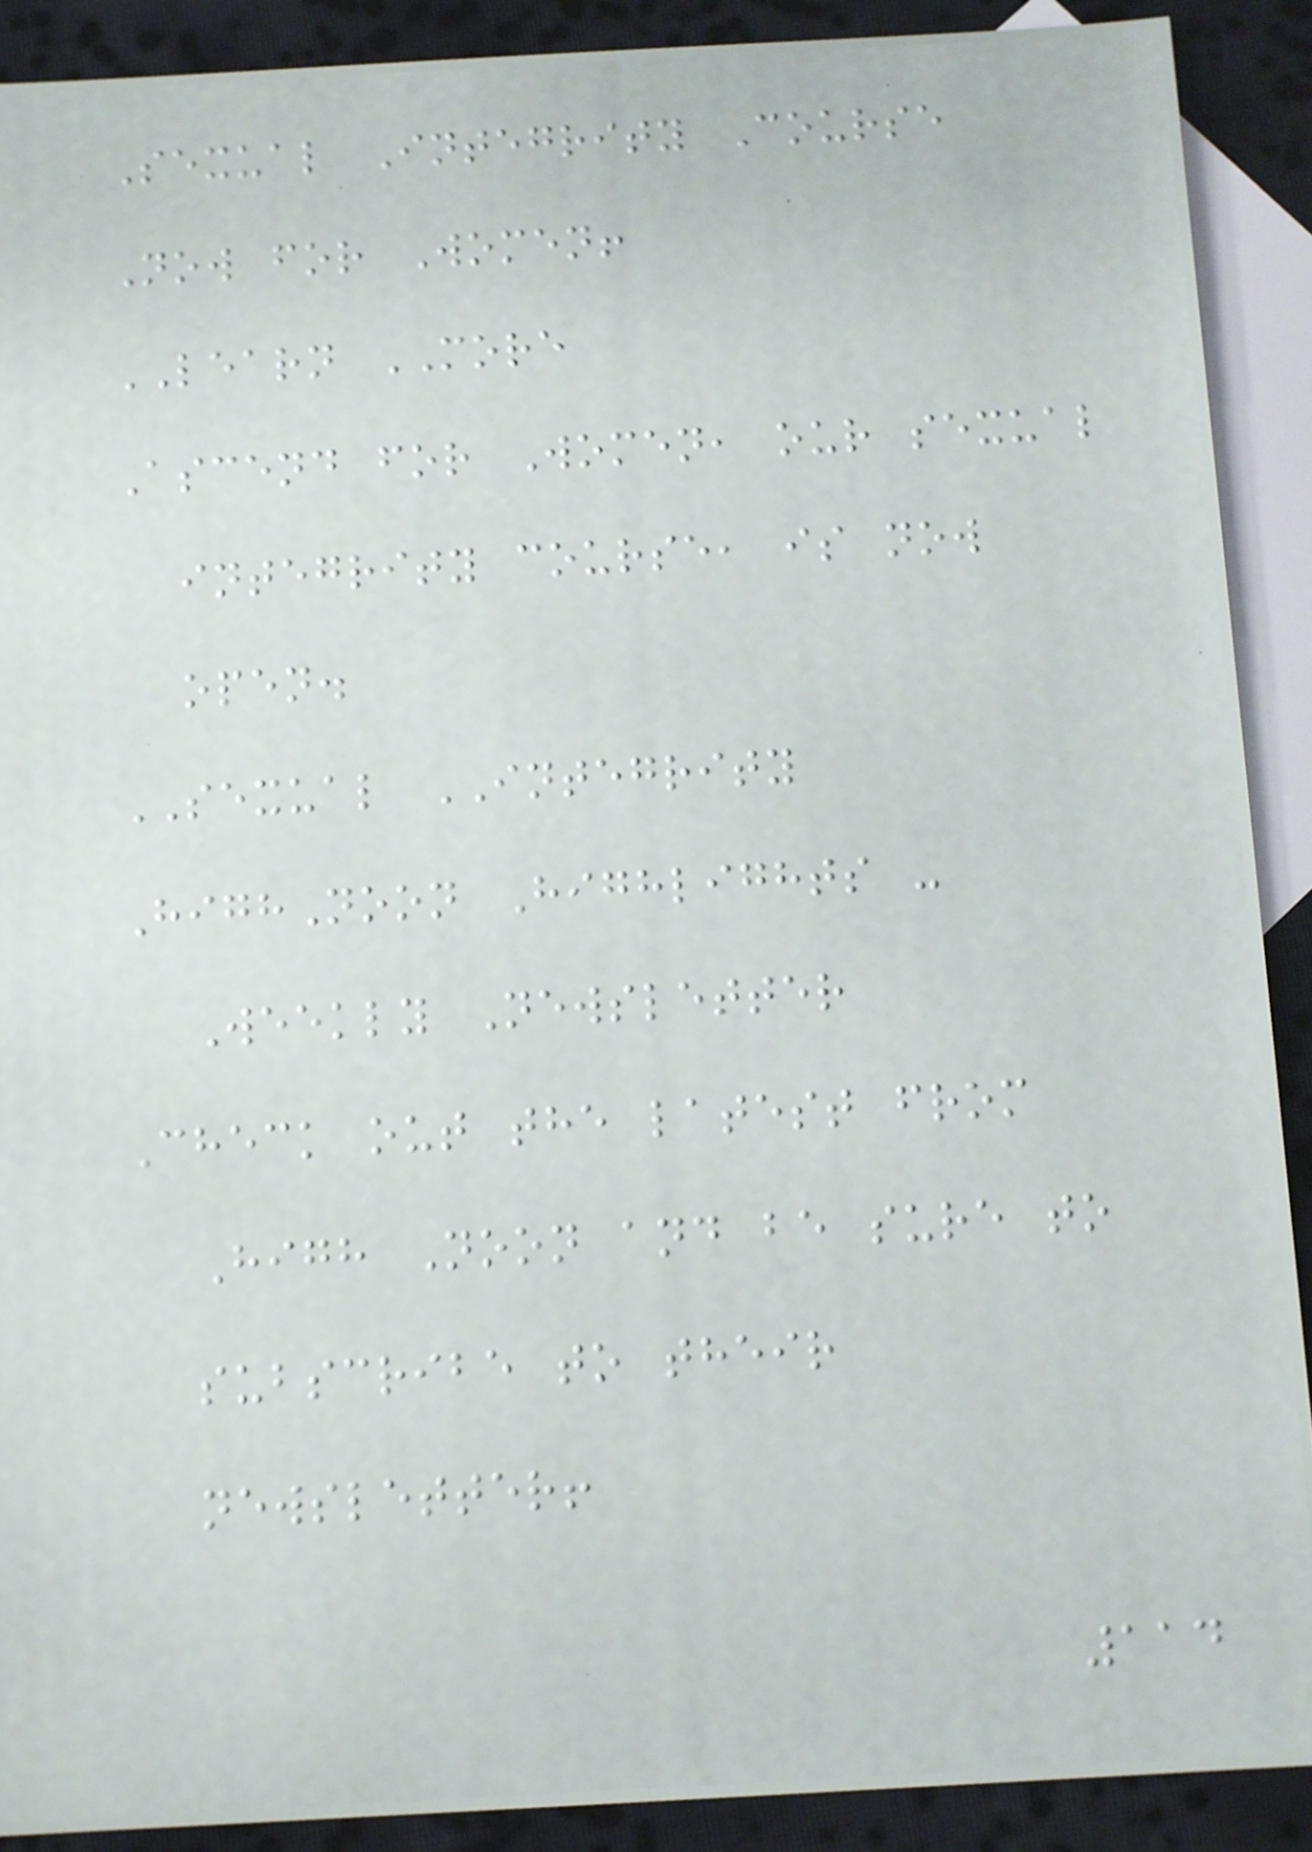Sexual Integrity Course
Now for Women!
LEARN MORE
Ascend for Women, our sexual
integrity course, is now
open.
SEXUAL INTEGRITY
HighNoon Highlights -
Weekly Newsletter
Check out the latest from
High Noon and be sure to
subscribe to their
newsletter!
114
